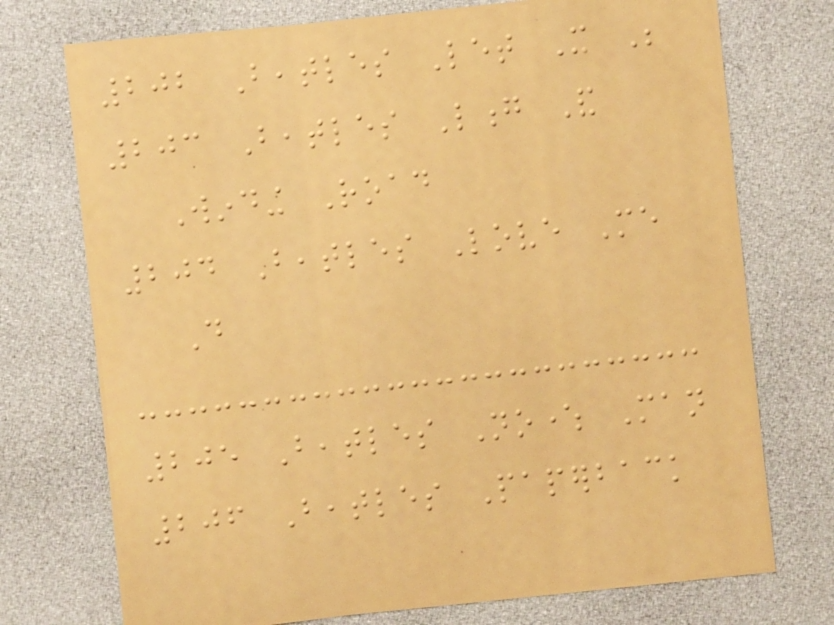202 Beatles Let It Be
203 Beatles Long And
Winding Road
204 Beatles Love Me
Do
205 Beatles Nowhere Man
206 Beatles Paperback
